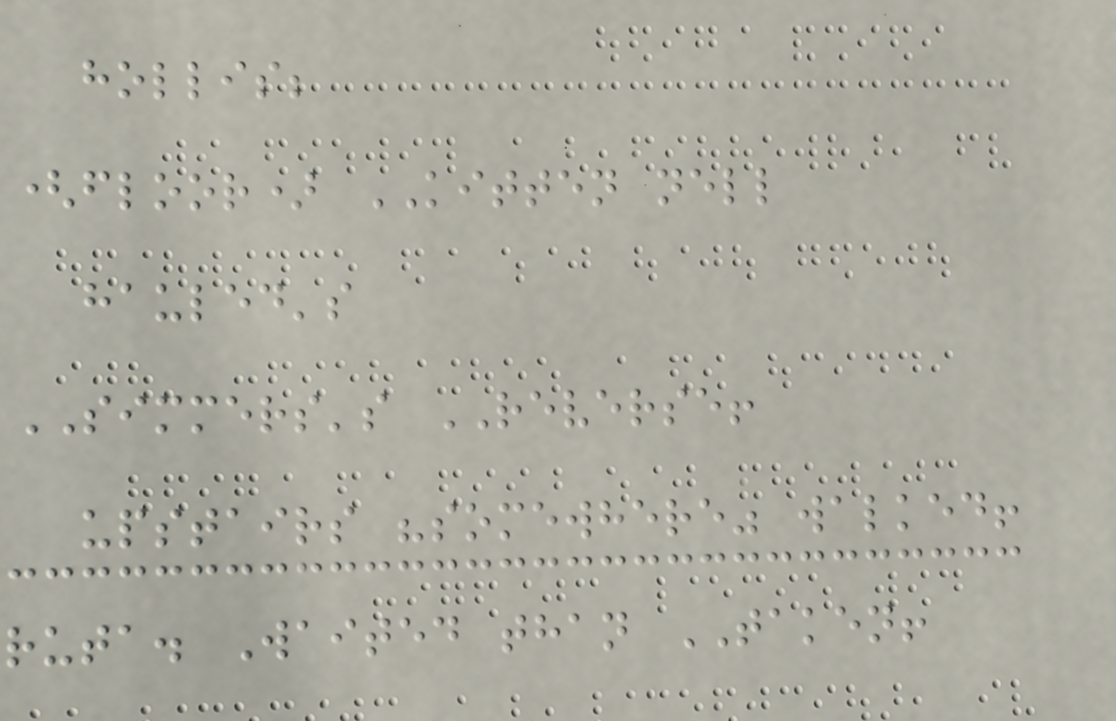hollis;
(floor) KITTEN nell
hauled's
SIMMERS's REVERSE!
upstairs "somewhere" walked!
ruta. Waited than TAKEN!
